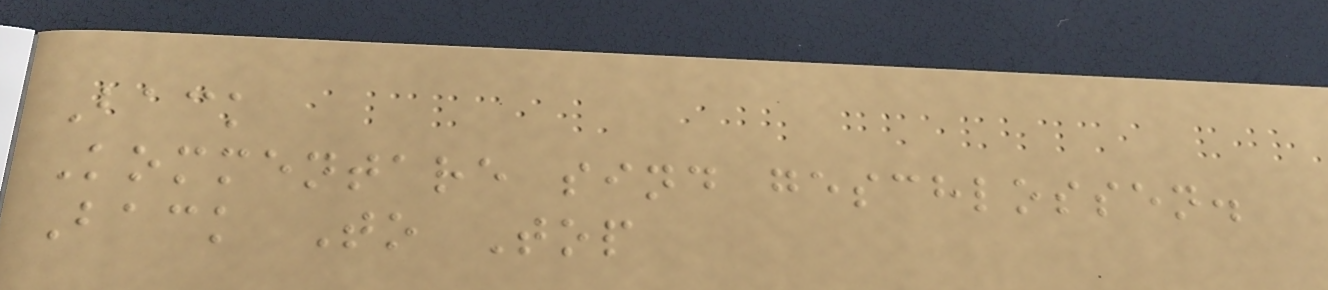Back
Kommentare sind geschlossen.
Back To Top
